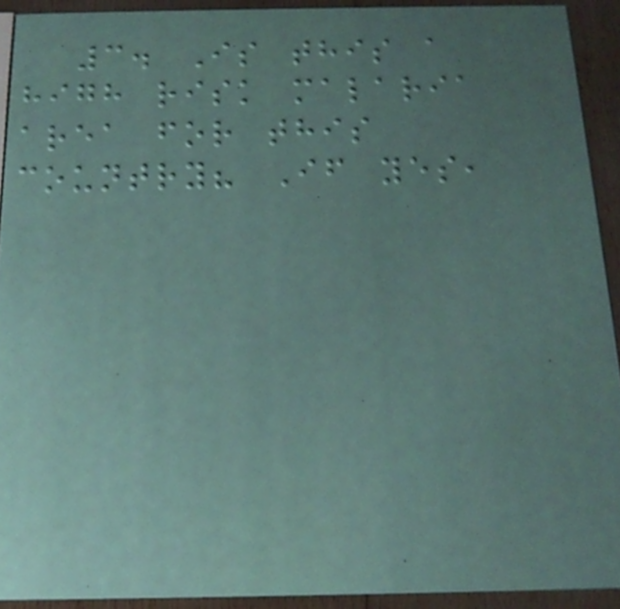3. Is this a
high risk malaria
area for this
country? If yes,
